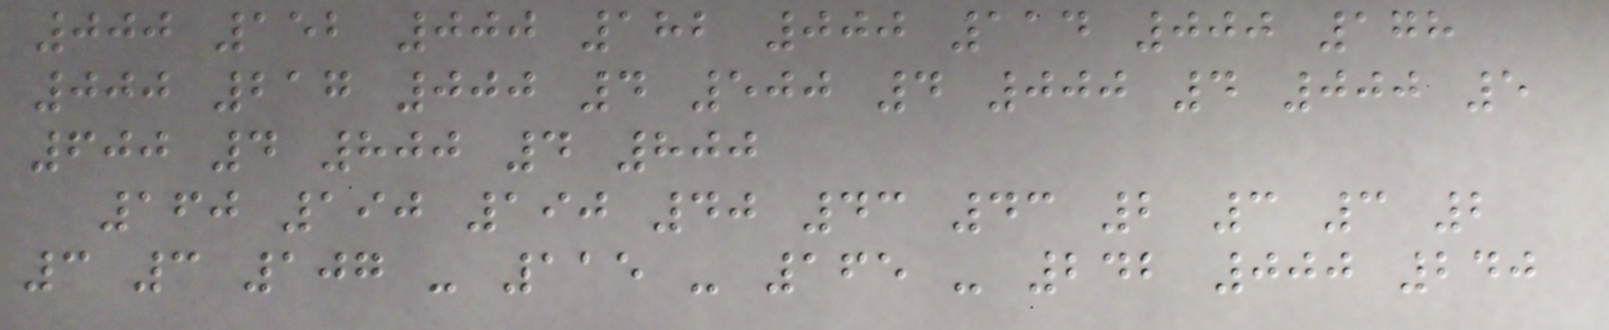000 152 000 182 000 114 000 178
000 217 000 4 500 4 000 4 000 5
600 4 800 4 800
160 190 190 40 43 43 2 3 3 2
3 3 107 - 115 - 165 - 242 000 240
